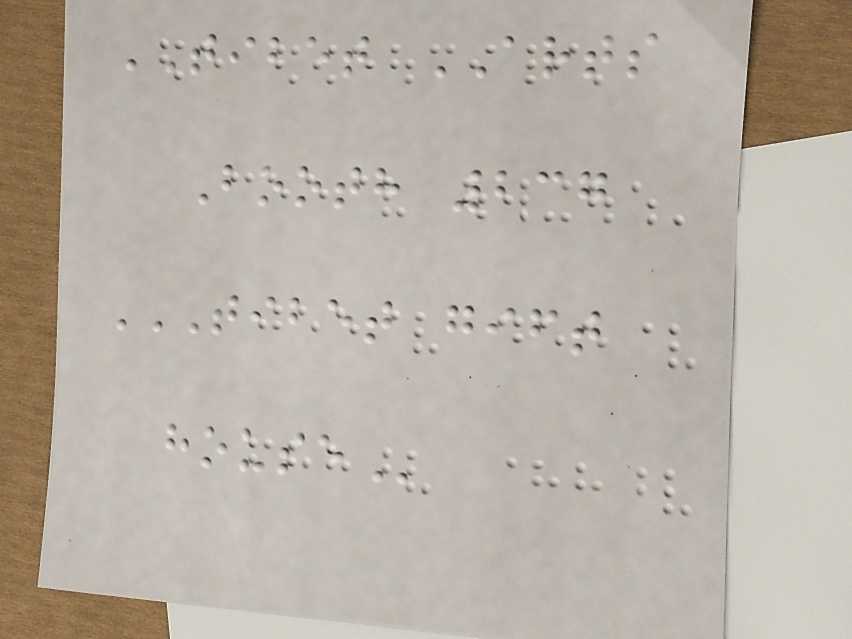TIBET ARTS
Booth 237
TIBET GIFT
HOUSE
